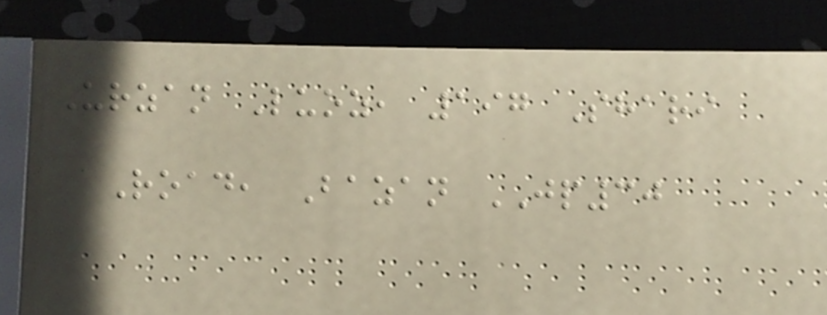Urzan Luoz, 197 Shari
Road, Bazan JP30
